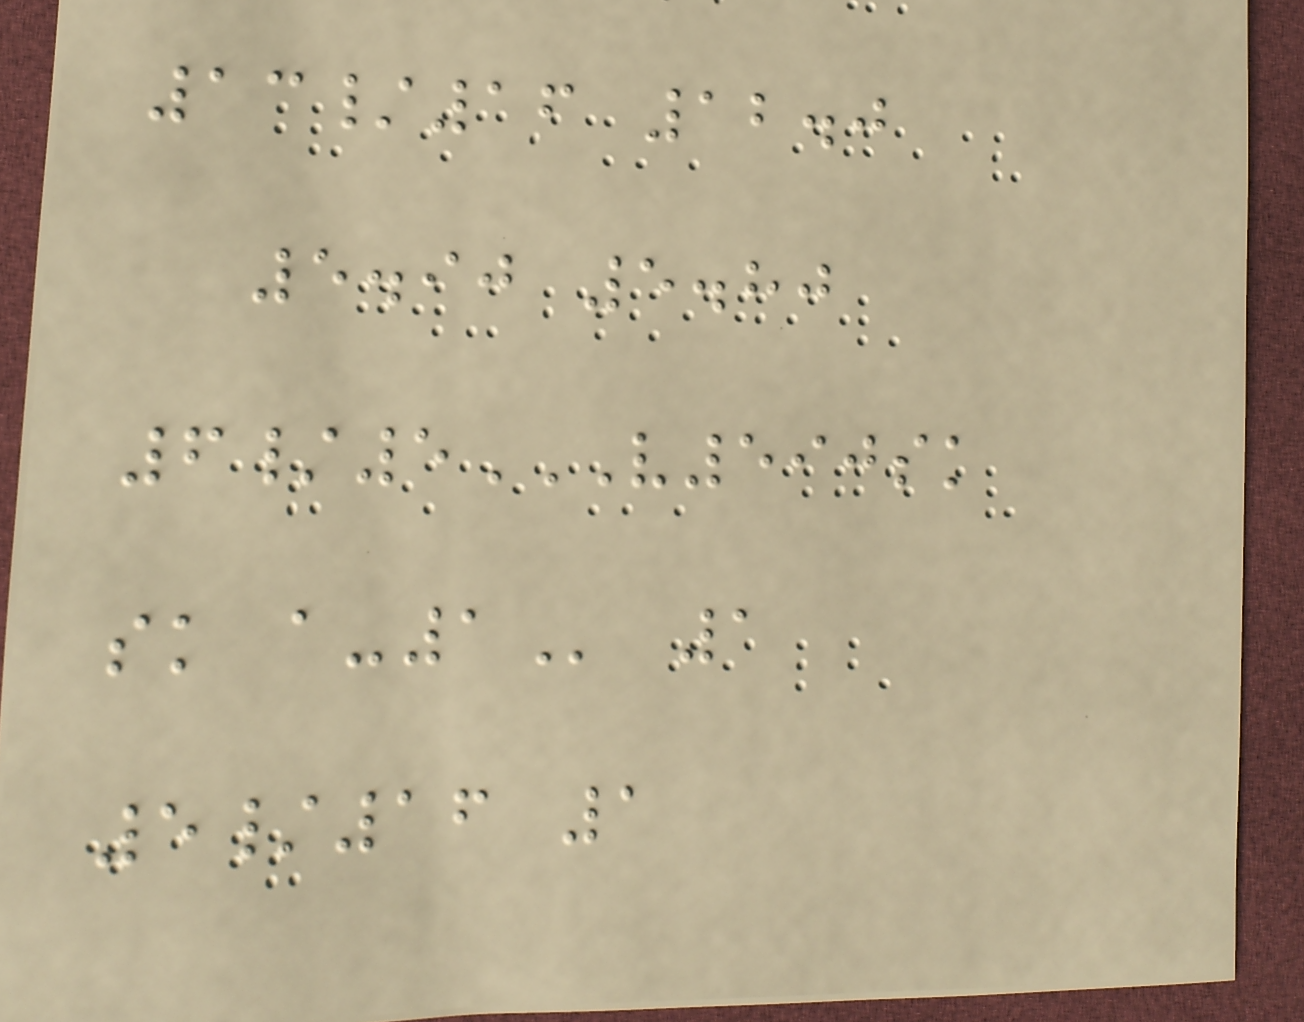13/16 12.0
5.90 5.80
6/5V590SK
SK A-1 1
5/16 1
